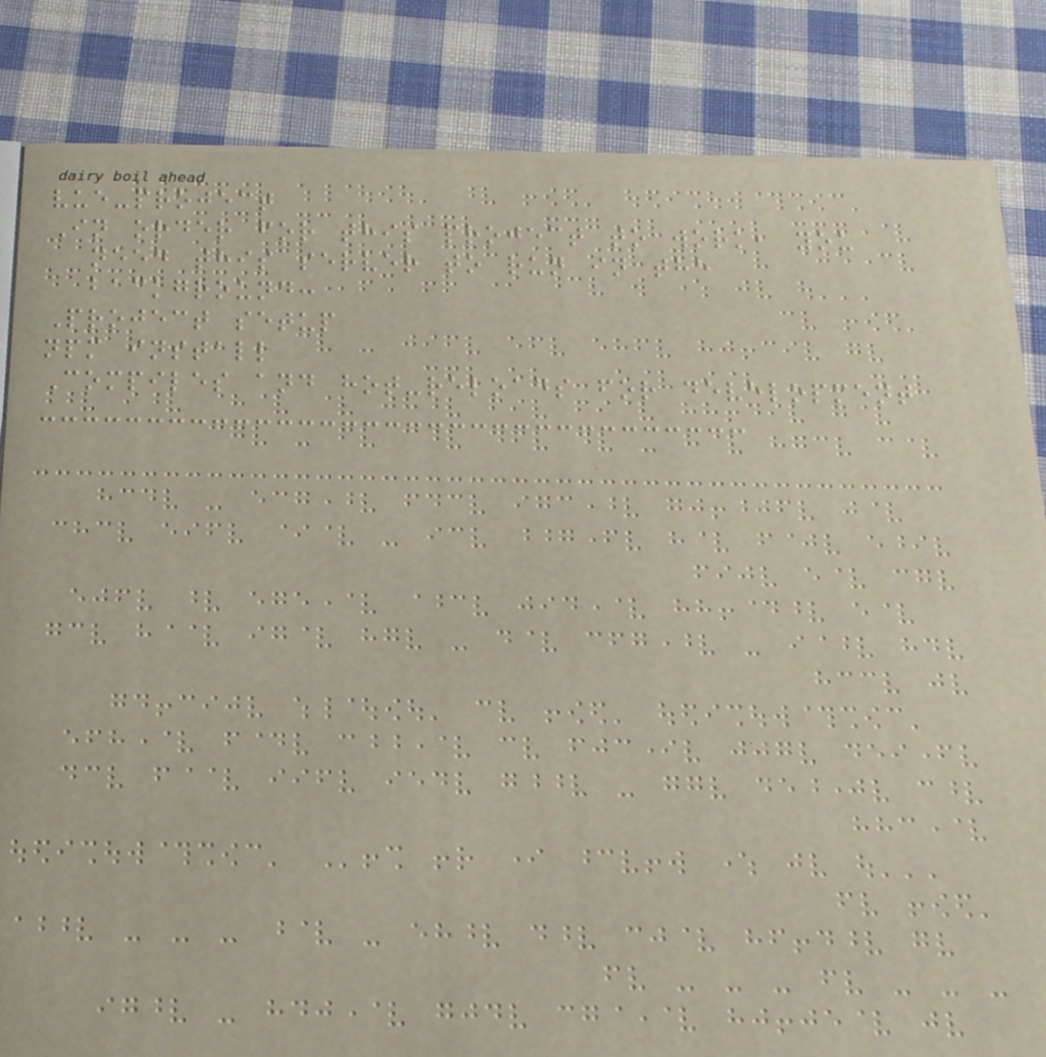vue-project
In order for this project to work, you
need this server to run in the
background:
Project setup
npm install
Compiles and hot-reloads for development
